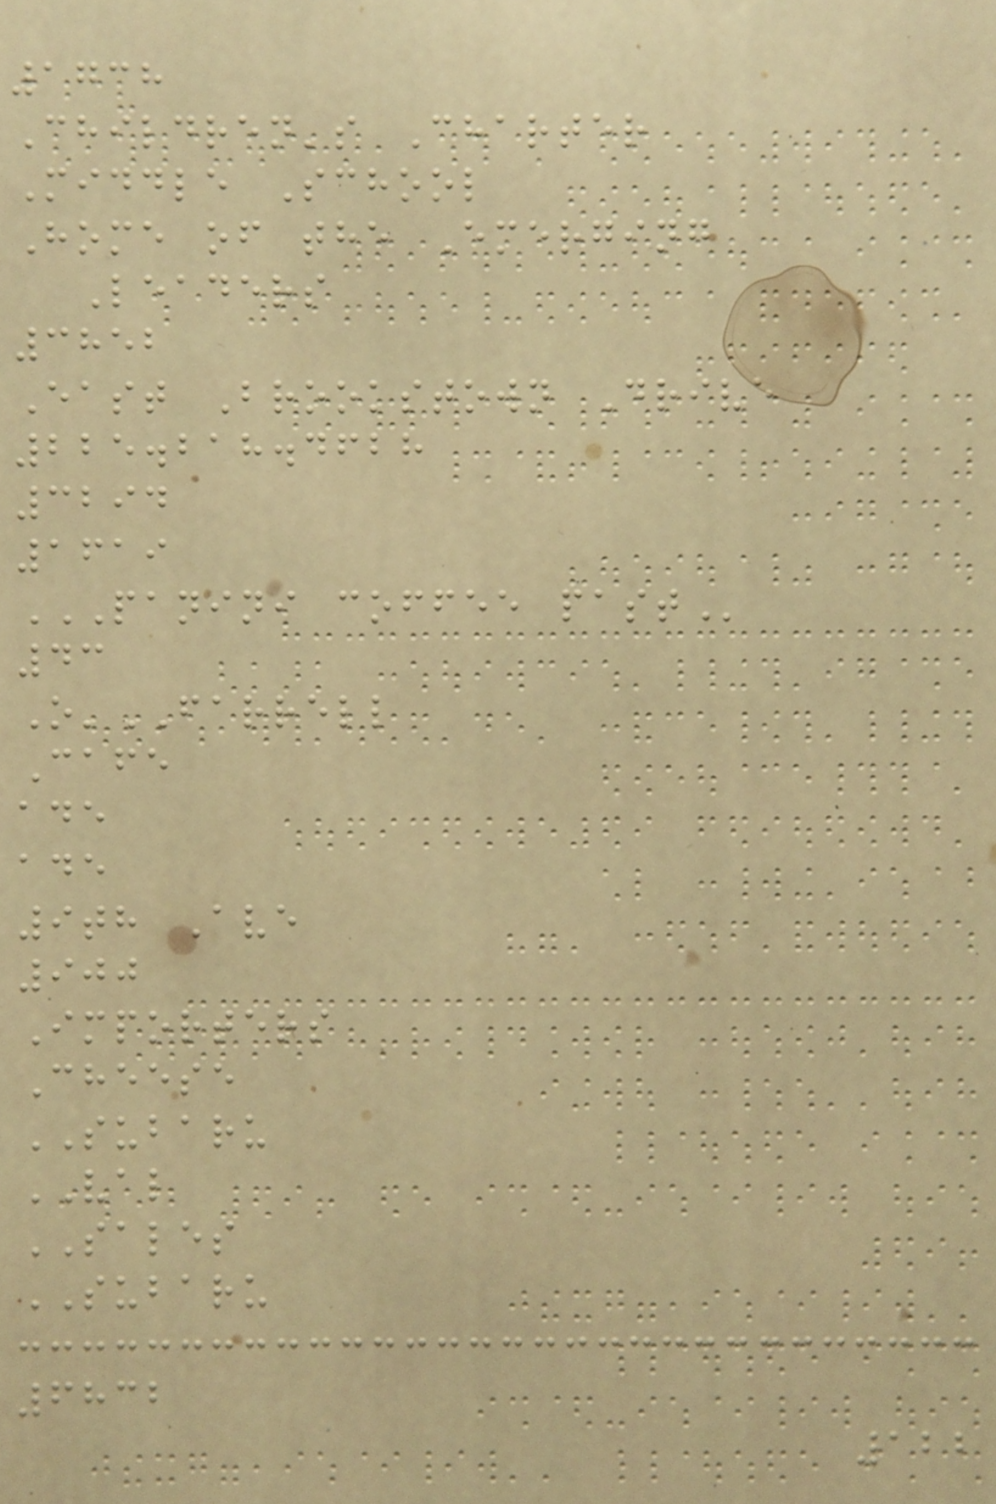1738
Children's Charter
Middle School
Home of the Emerging
Leaders
3852
East Brookstown Drive
225.218.4628
3294
1619
PANINI COFFEE PAST
43
O'FARRELL
Cafe
ade
ade
9th Ave
900
Importers
Cheese
SUBARU
VAL
SALES
SUBARU
6832
122
